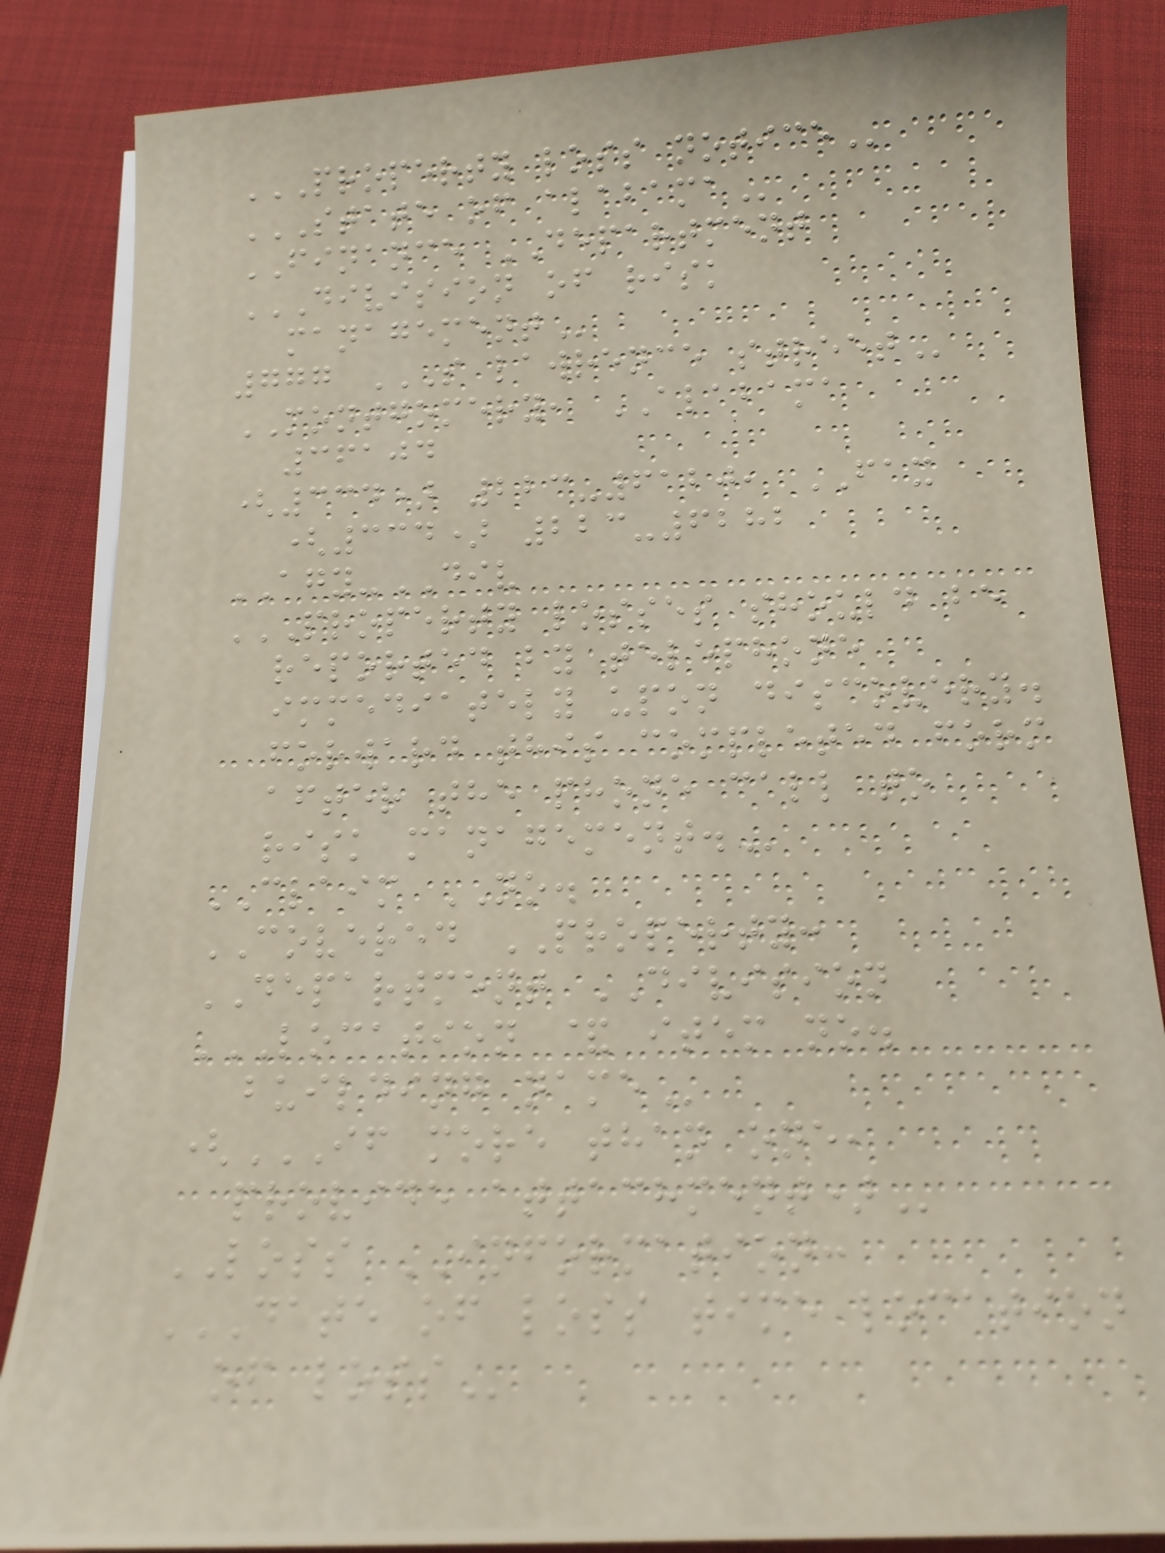PROPERTY LOSS NOTICE
STATE OF ALABAMA
FINANCE DEPARTMENT
DIVISION OF RISK
MANAGEMENT
777 S LAWRENCE STREET
MONTGOMERY, ALABAMA
36104
(334) 223-6120, FAX
(334) 223-6282
AGY-DIV
PROPERTY LOSSES SHOULD BE
REPORTED BY TELEPHONE
IMMEDIATELY UPON DISCOVERY.
FORWARD THIS COMPLETED FORM
AFTER THE PHONE CALL TO
RISK MANAGEMENT.
CLAIM NO.
COVERED PROPERTY:
DEPARTMENT DIVISION
LOCATION & ITEM NO.
BUILDING NAME
(IF MORE THAN ONE,
PROVIDE ATTACHMENT)
LOSS INFORMATION:
DATE OF LOSS TIME LOCATION
OF LOSS
